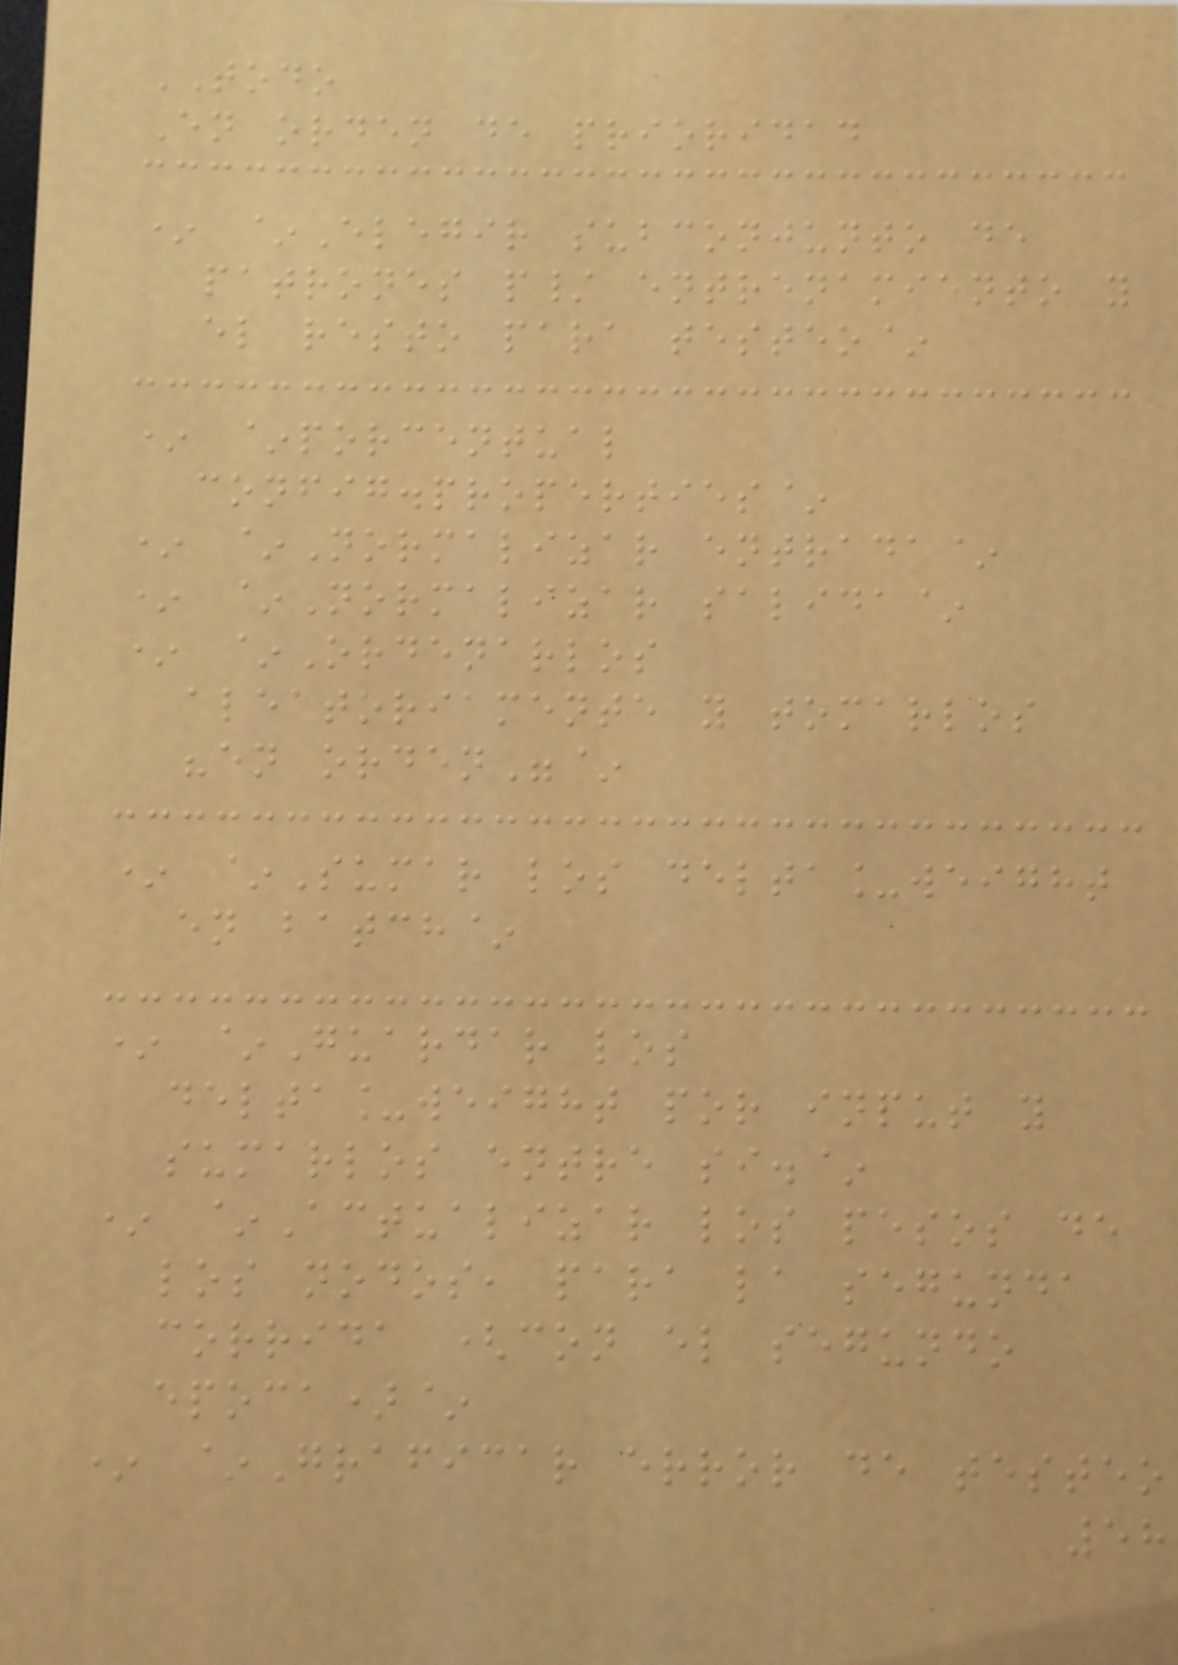TODO
En orden de prioridad
* ~Elegir subconjunto de
patrones p/ entrenamiento y
el resto para testeo~
* ~porcentual
config.properties~
* ~Normalizar entrada~
* ~Normalizar salida~
* ~Ordenarlos
aleatoriamente y tomarlos
"en orden"~
* ~Sumar los delta_weight
en batch~
* ~Guardar los
delta_weight por input y
sumarlos entre si.~
* ~Actualizar los pesos de
los nodos, para la segunda
corrida (con el segundo
epoca)~
* ~Graficar error de testeo
58
